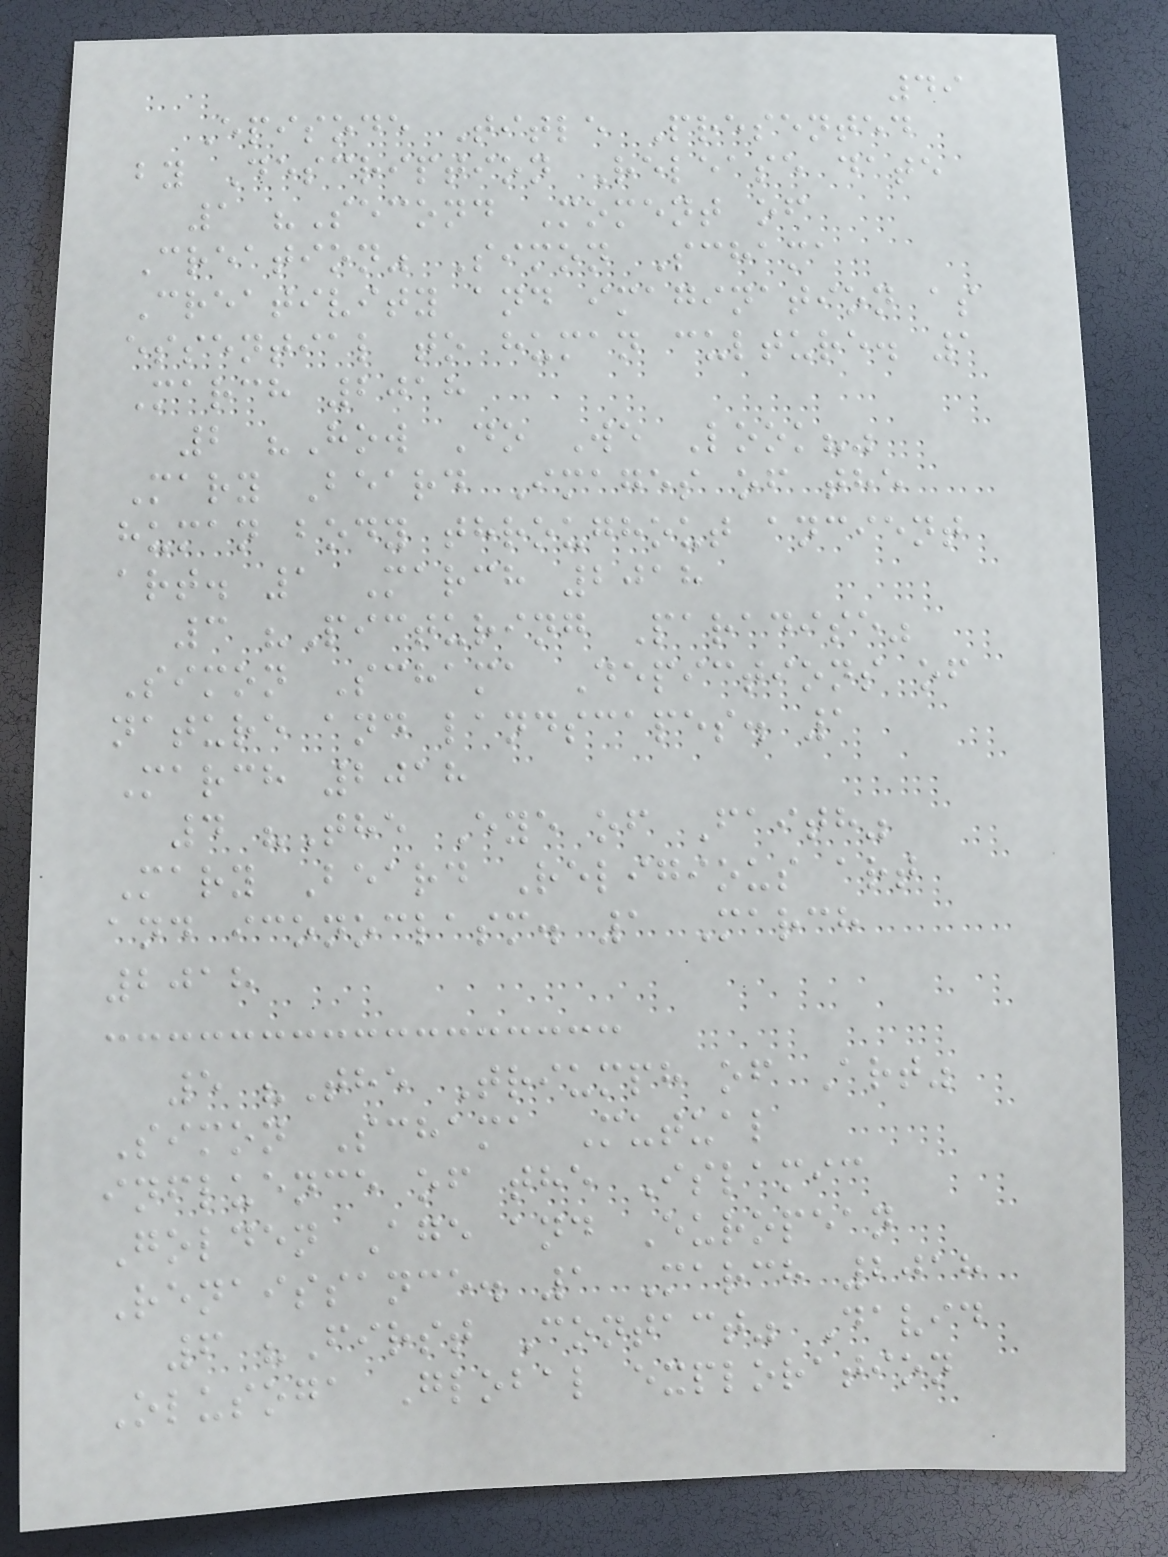49
Episode Title Presented
by Description Release date
1 "Second Moment of
Creation" Simon Schama
Creativity and imagination as
essential to human culture. 1
March 2018
2 "How Do We Look?"
Mary Beard Images of the
human body throughout ancient
art. 1 March 2018
3 "Picturing Paradise"
Simon Schama Depictions of
nature and landscapes. 1
March 2018
4 "The Eye of Faith"
Mary Beard Religious art
and iconoclasm. 1 March
2018
5 "The Triumph of Art"
Simon Schama Mutual
influence of the Islamic
Golden Age and European
Renaissance. 1 March 2018
6 "First Contact" David
Olusoga Global exploration
